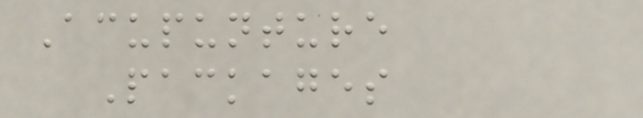Acupunture
Packages
